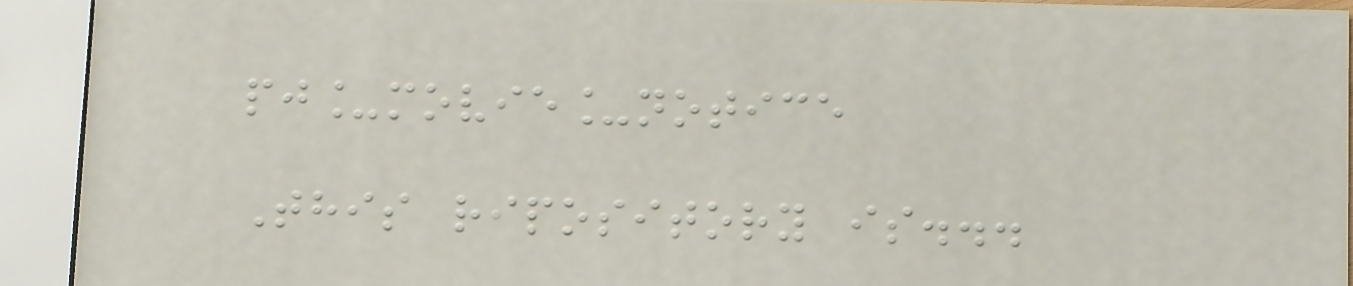pj_movie_notice
This ripository is...
